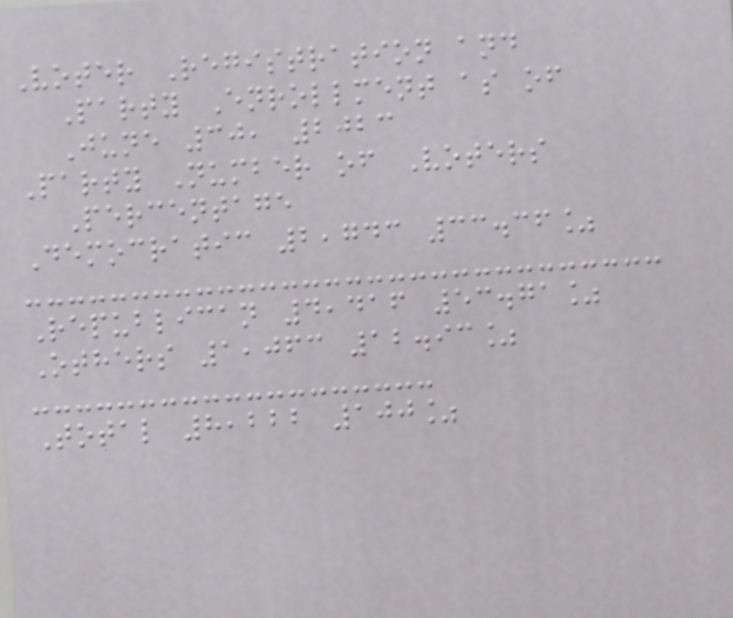Voter Registration and
Party Enrollment as of
June 30, 2023
Party Number of Voters
Percentage
Democratic 2,743 33.36%
Republican 4,416 53.71%
Others 1,063 12.93%
Total 8,222 100%
